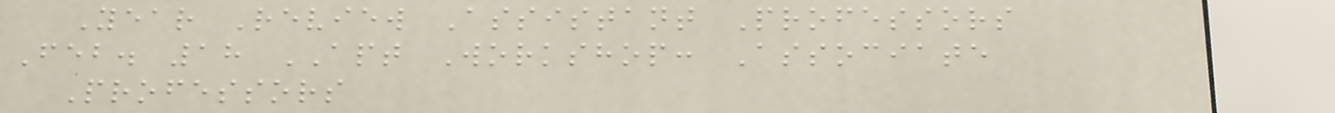Year Review Assistant Professors
Feb. 18 APT Workshop: Associate
Professors
